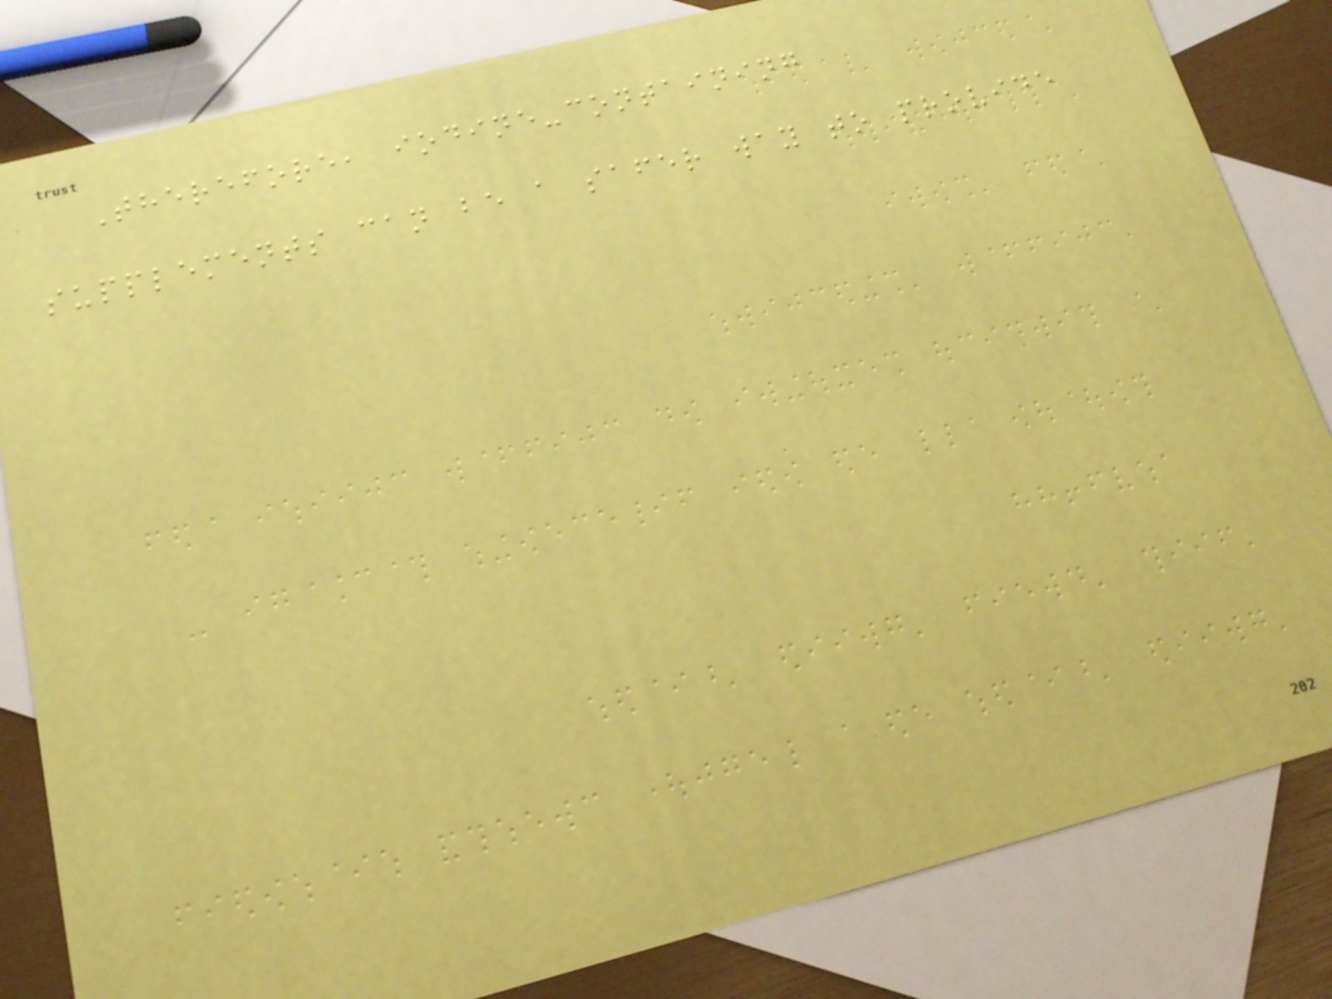Therefore, iodine-containing
supplements can be a safer way to provide
